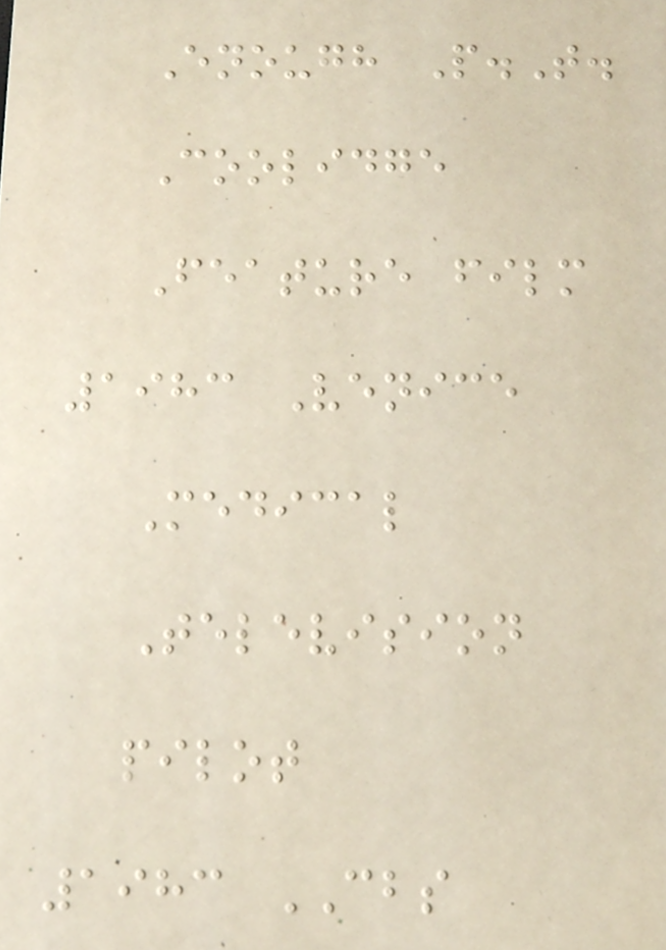Enough P.T.
Coolidge
Feature film
1983 Venice
Medical
Television
pilot
1983 CBS
